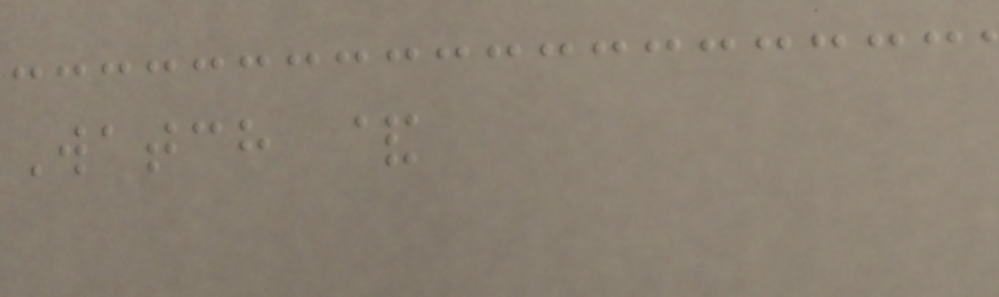Watch &
